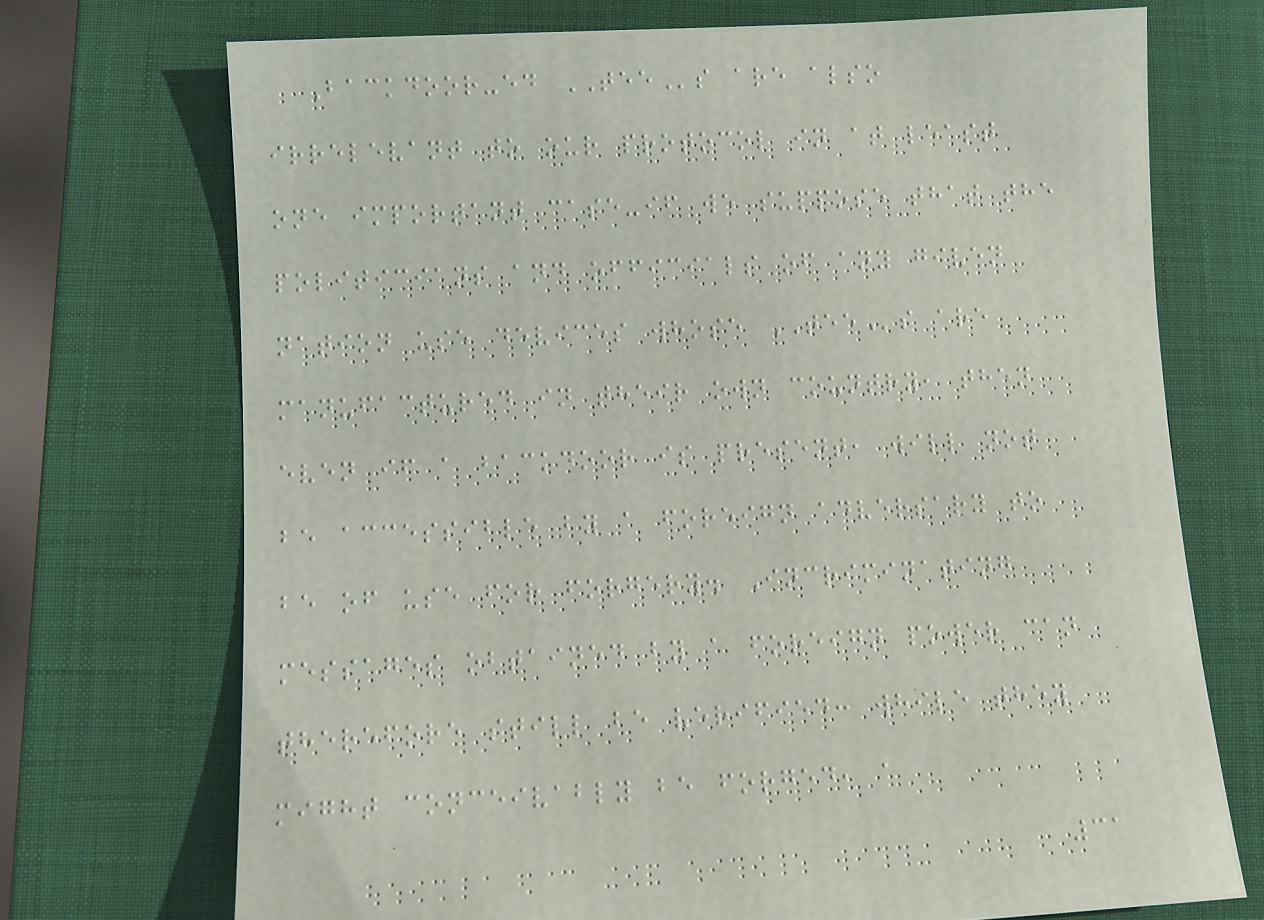Backdoor-ed TEEs are also
irrelevant to our protocol in at least
one important case-if we suppose that the
politicians and officials of any given
nation use devices whose TEEs are
manufactured in their own country, then
even if a backdoor is present, will not
be accessible by a foreign adversary to
be of use for forgery. Incriminating
messages obtained by a foreign power can
therefore still be verified: while they
might conceivably be forged, a
31
